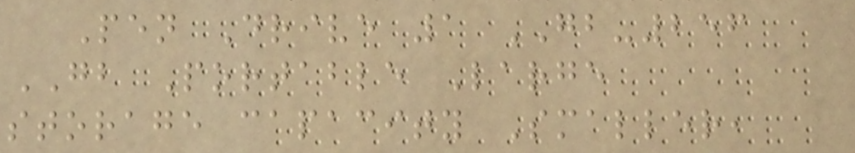Pen Drive 1 GB-256
GB Portable Large
storage capacity Smaller,
